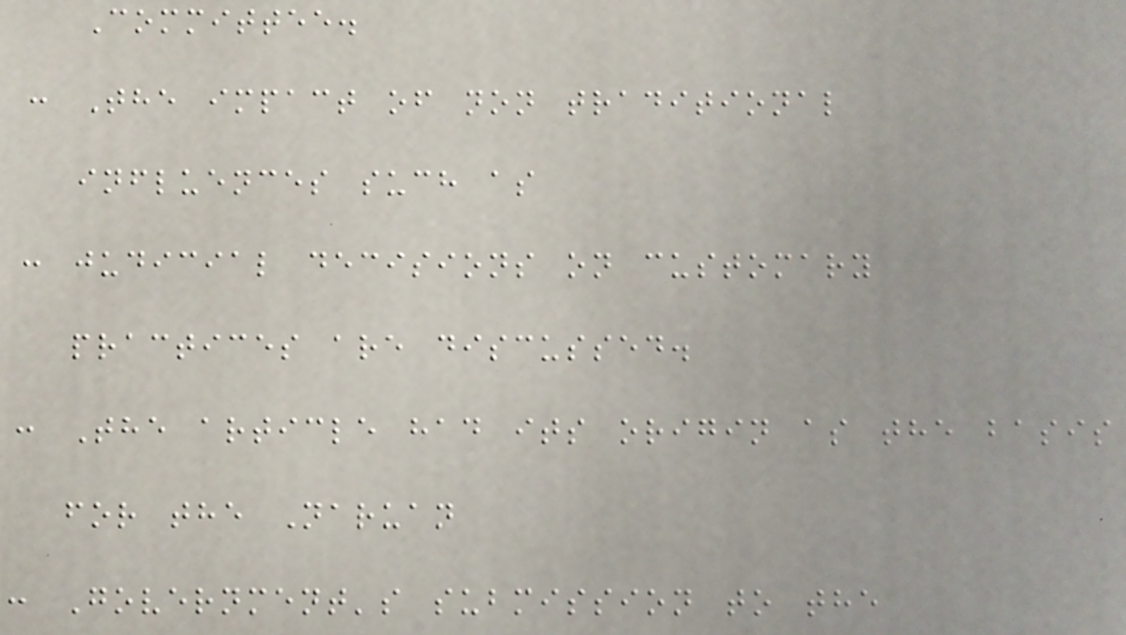Committee.
: The impact of non traditional
influences such as
: judicial decisions on customary
practices are discussed.
: The article had its origin as the basis
for the Naruan
: Government's submission to the
